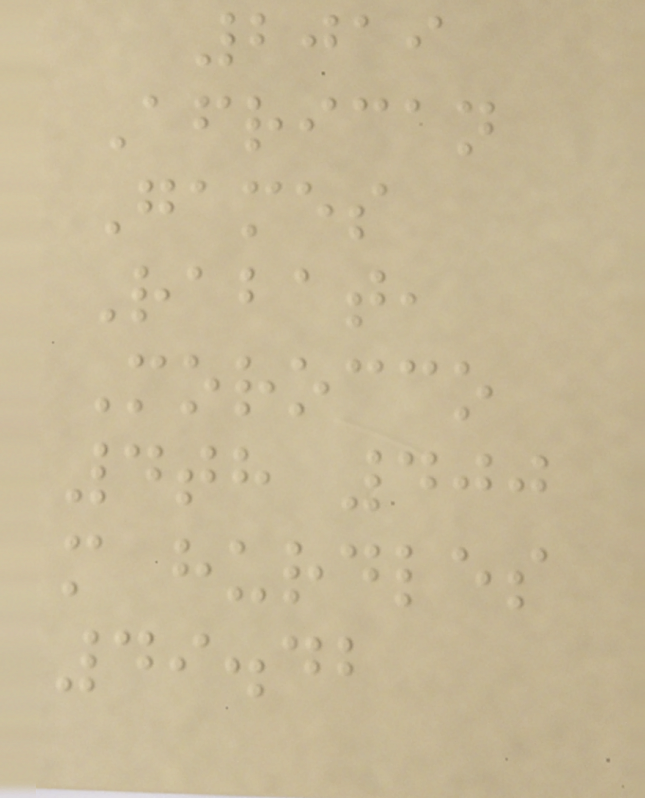2019
African
Games
Rabat,
Morocco
4th 400
m hurdles
49.42
